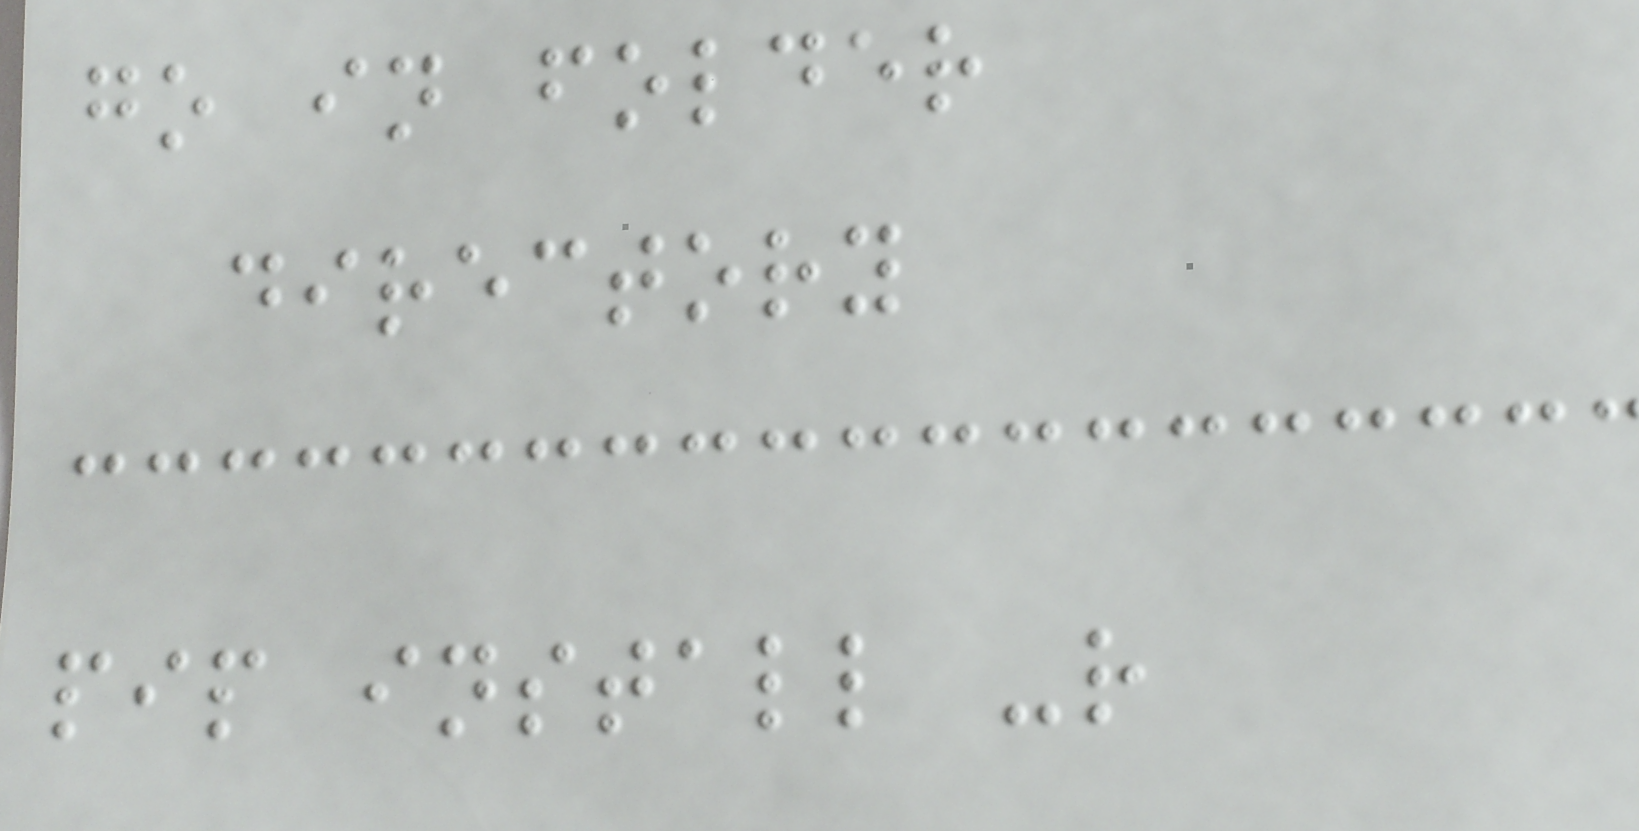go in folder
directory
pip install -r
